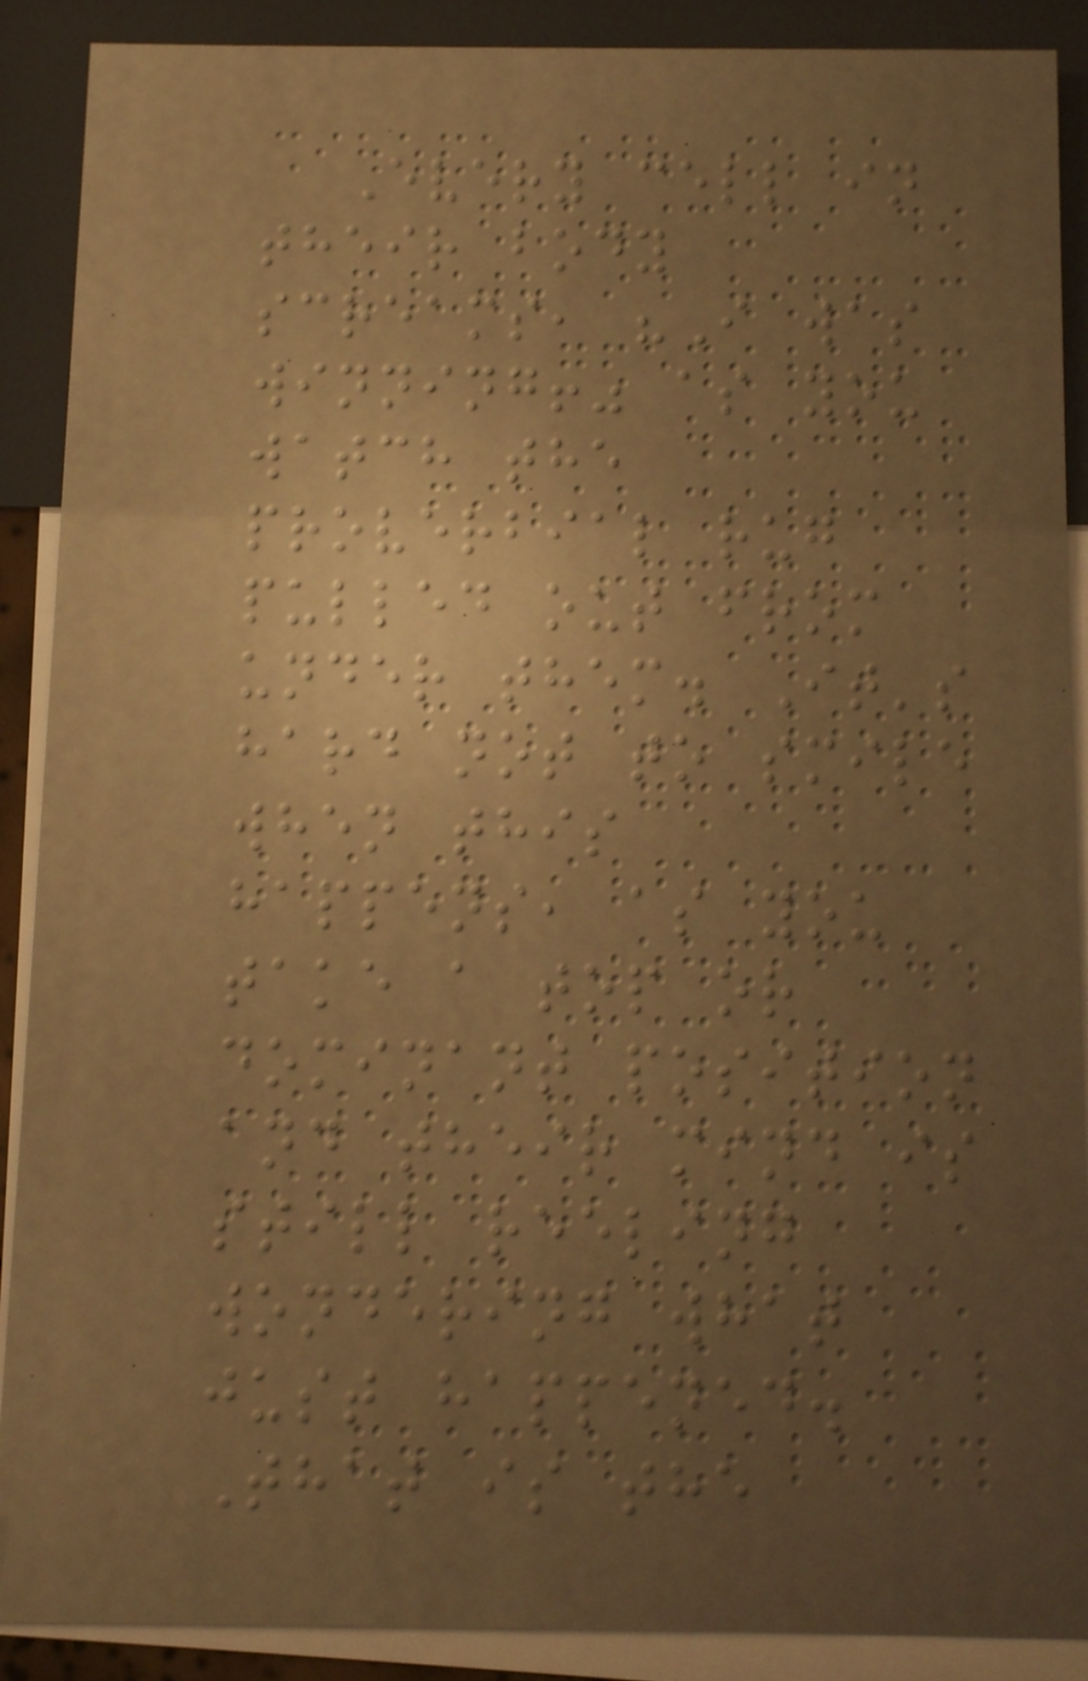Every cell in
their body
screams, "I was
winning!" as you
watch the
proverbial rug
pulled out from
under them. It's
hard not to smile
when this
happens, as you
take a top or
dominant position
and their mind is
still reeling
wondering what
just happened.
That is the
